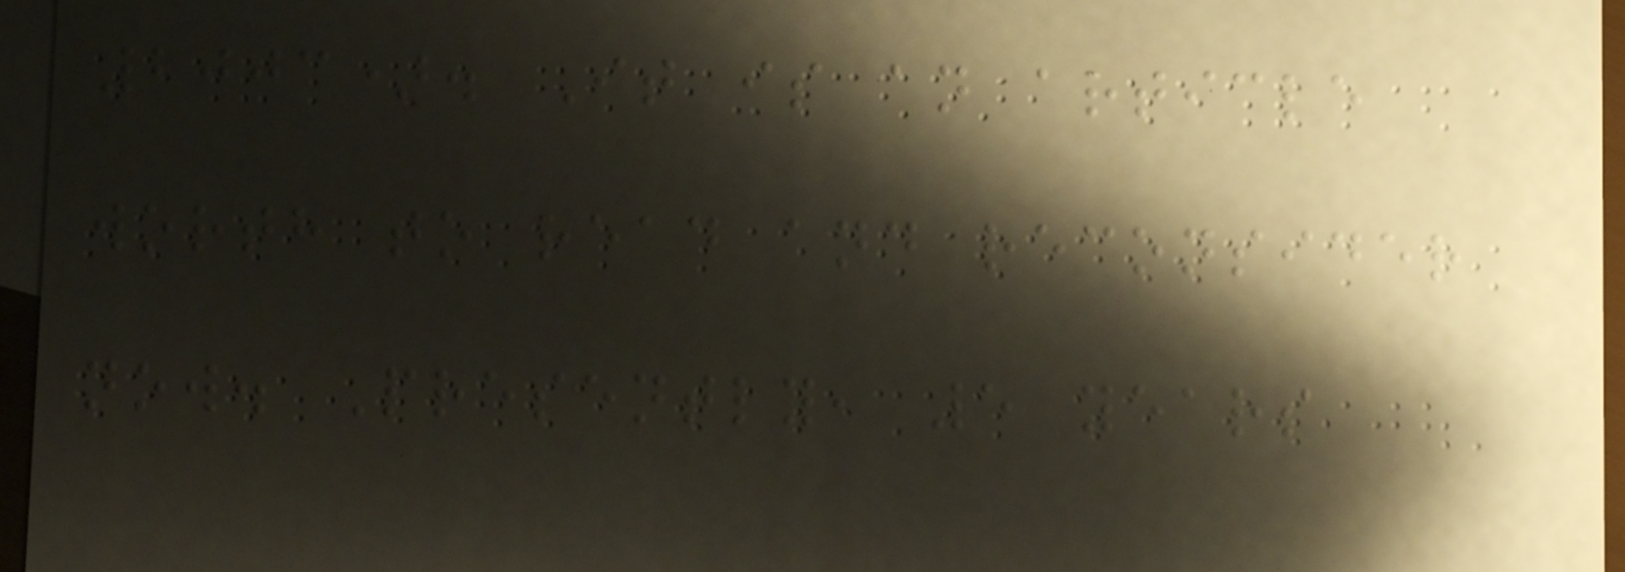2003). It is an article
worth to read and reconsider
now. Presently, 5 years
